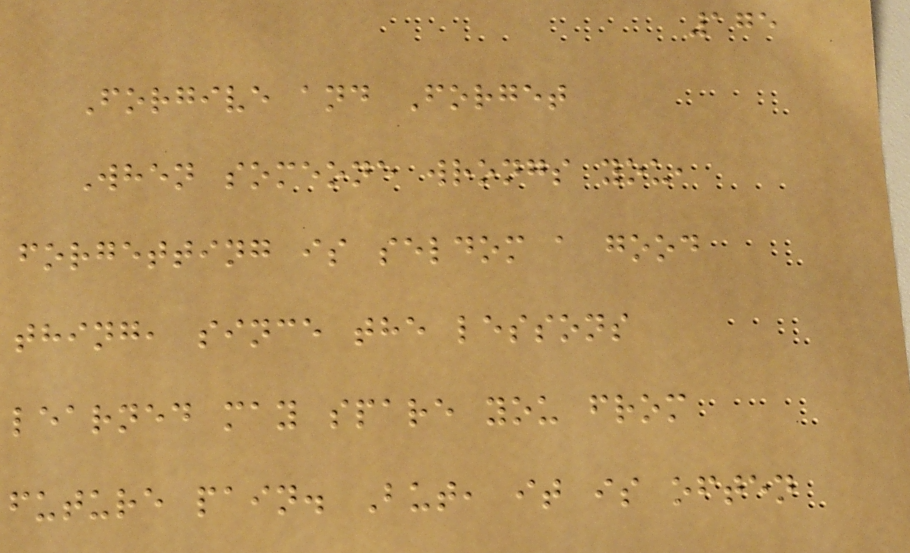175
Forgive and Forget
When someone wrongs you,
forgetting is seldom a good
thing, since the lessons
learned may spare you from
future pain. But, it is often
